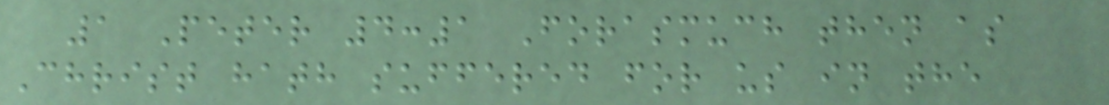1 Peter 4:1 Forasmuch then as
Christ hath suffered for us in the
